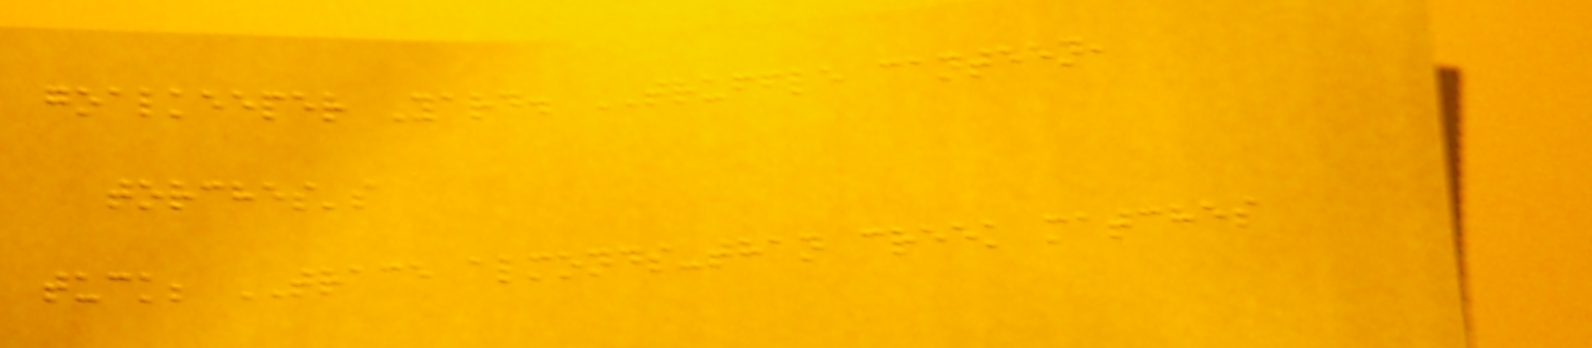goalkeeper Yard. TRUFFLE canteen,
torches's
tuck; TRACE almonds-than creek matches
